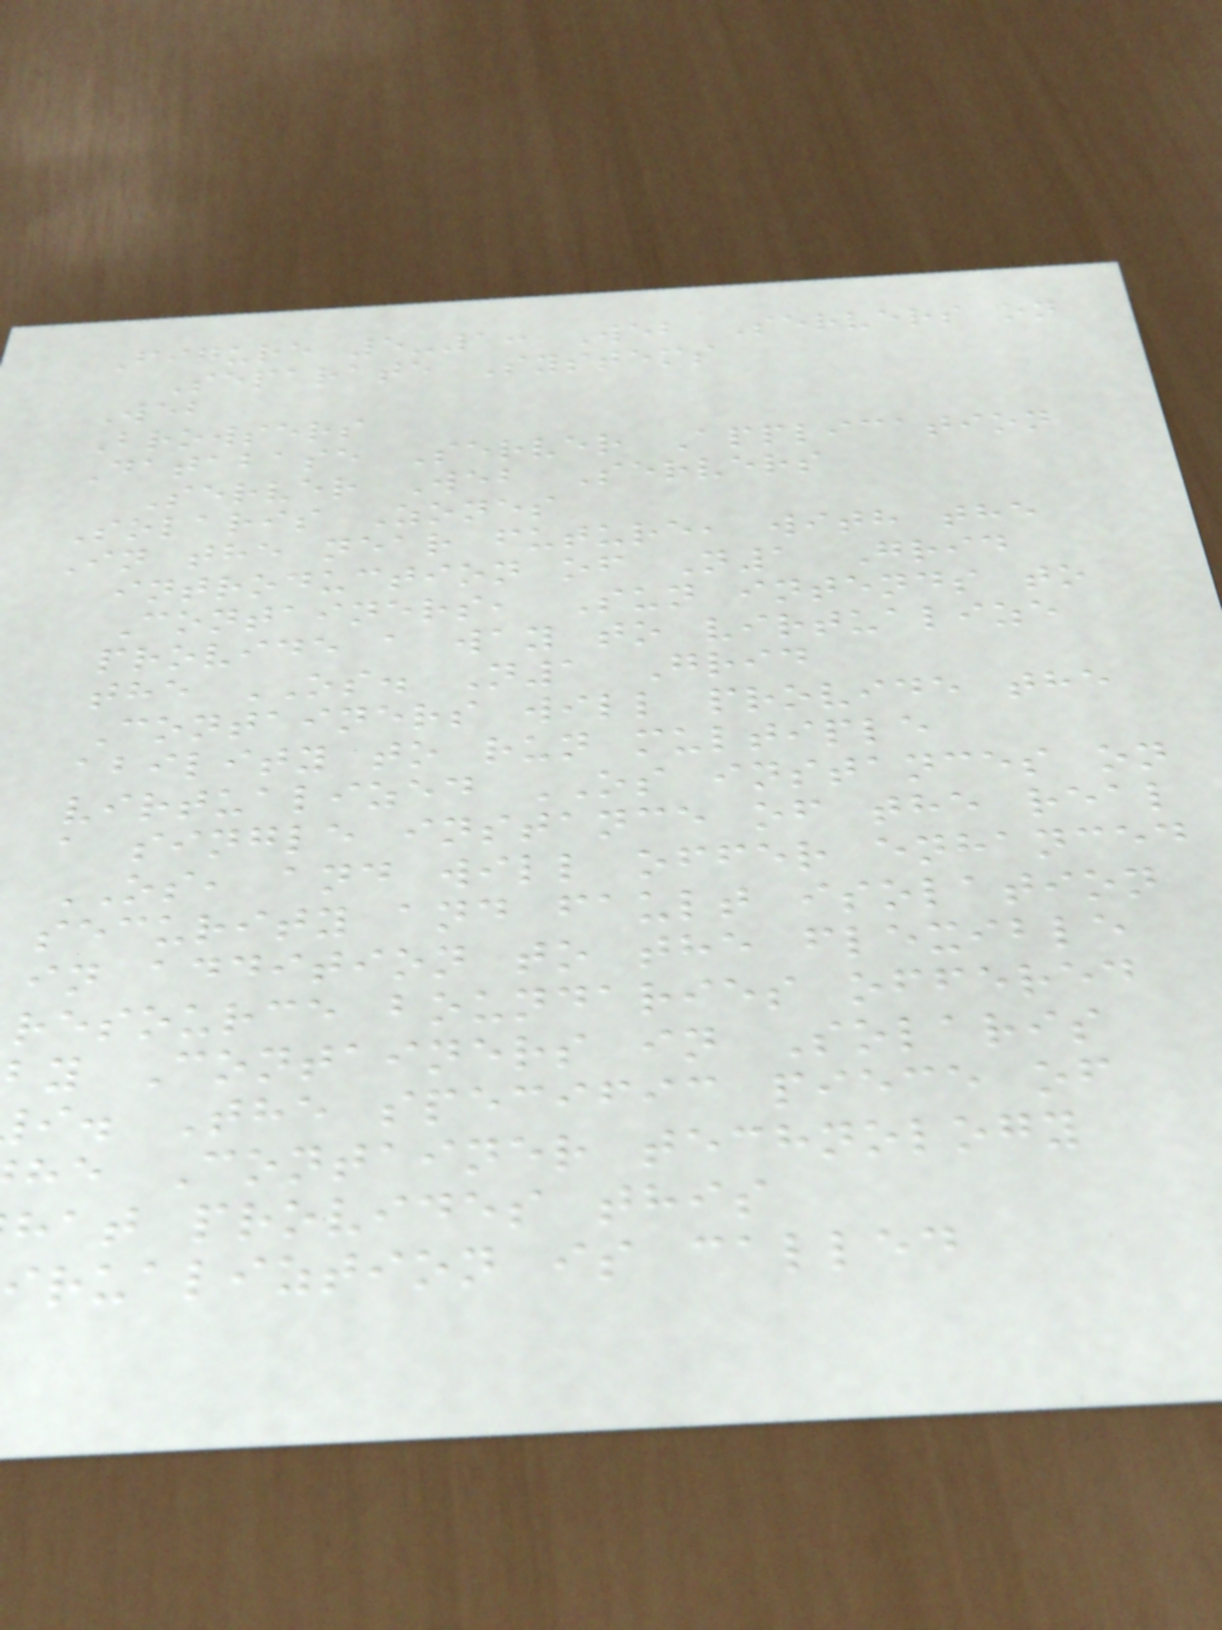Figure 5-1: Web Servers on
Separate Systems
Web
Browsers
Database Server Application
Server Web Servers
Solaris Zones
In the near future, with the
introduction of N1 Grid
Containers, Sun intends to
provide a way to virtualize
the OS. N1 Grid
Containers will provide the
ability to run multiple
virtualized OS instances on
a single instance of the real
OS, and will offer enhanced
security and fault isolation
in addition to the flexible
resource boundaries offered
by Containers in Solaris
i. The specific piece of
he Container technology
hat provides this
rualiztion is called
